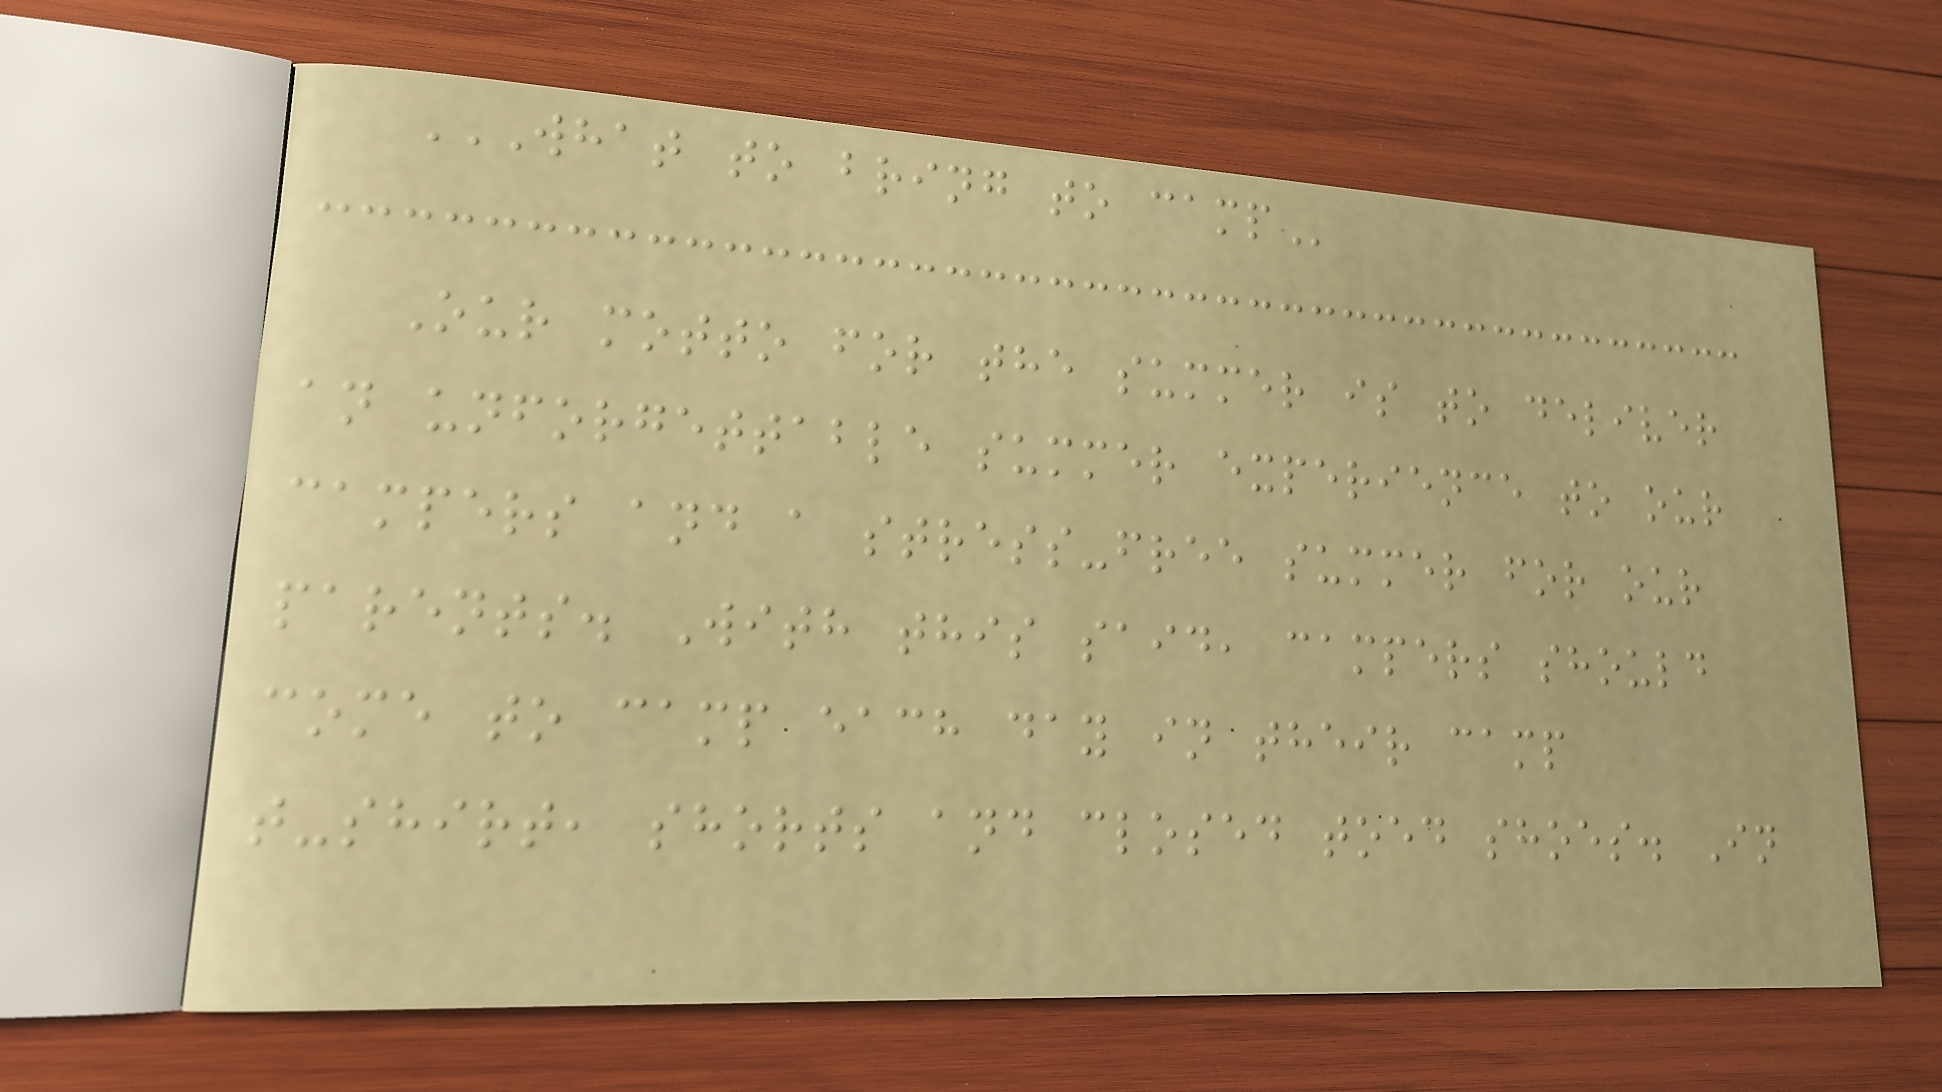WHAT TO BRING TO CAMP
Our motto for the summer is to deliver
an unforgettable summer experience to our
campers and a stress-free summer for our
parents. With this said, campers should
come to camp each day in their camp
t-shirt, shorts and closed toed shoes. In
